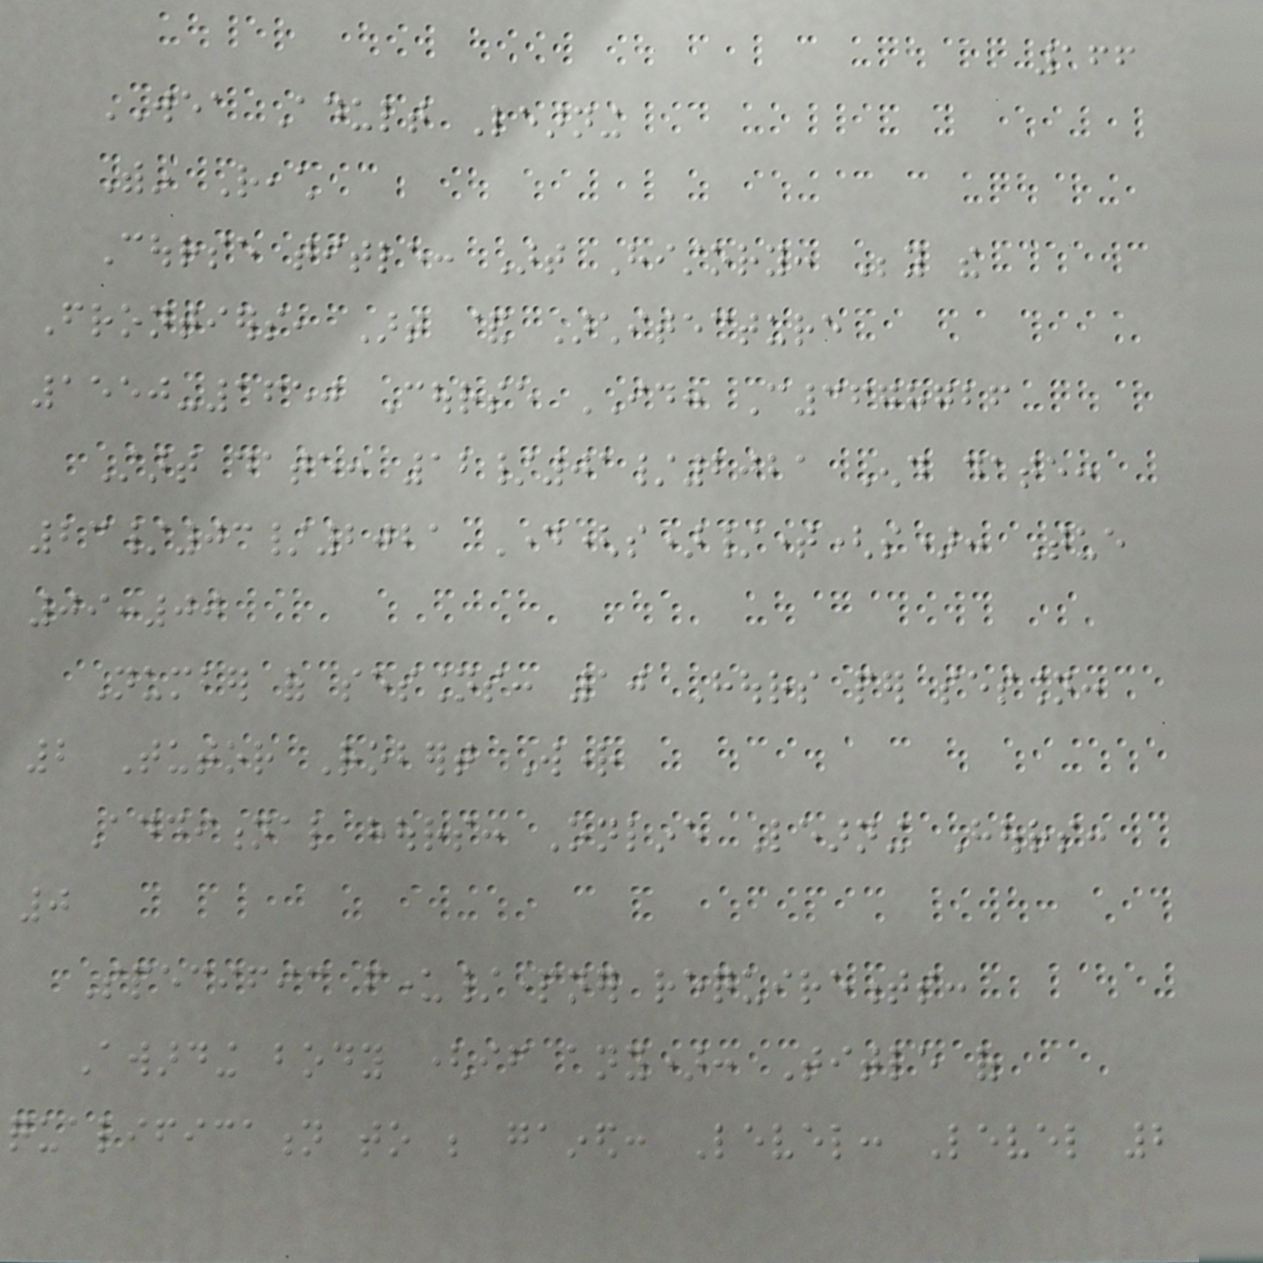166
WEA Adult Learning
Within Reach
Course title: Art History: Beyond the
Frontiers, Art & Architecture
1550-1650 Course ID: C3678726
Start date: 12/01/2021 End date:
23/03/2021 Day(s)/time(s): Tue
09:00
Number of sessions: 10 Hours per session:
2 Tutor Robert Wright
Additional hours: Online Learning Hours:
0
Specific funder/partner requirements:
Awarding body (if any): Title of
qualification to be gained: Level: Level 2
